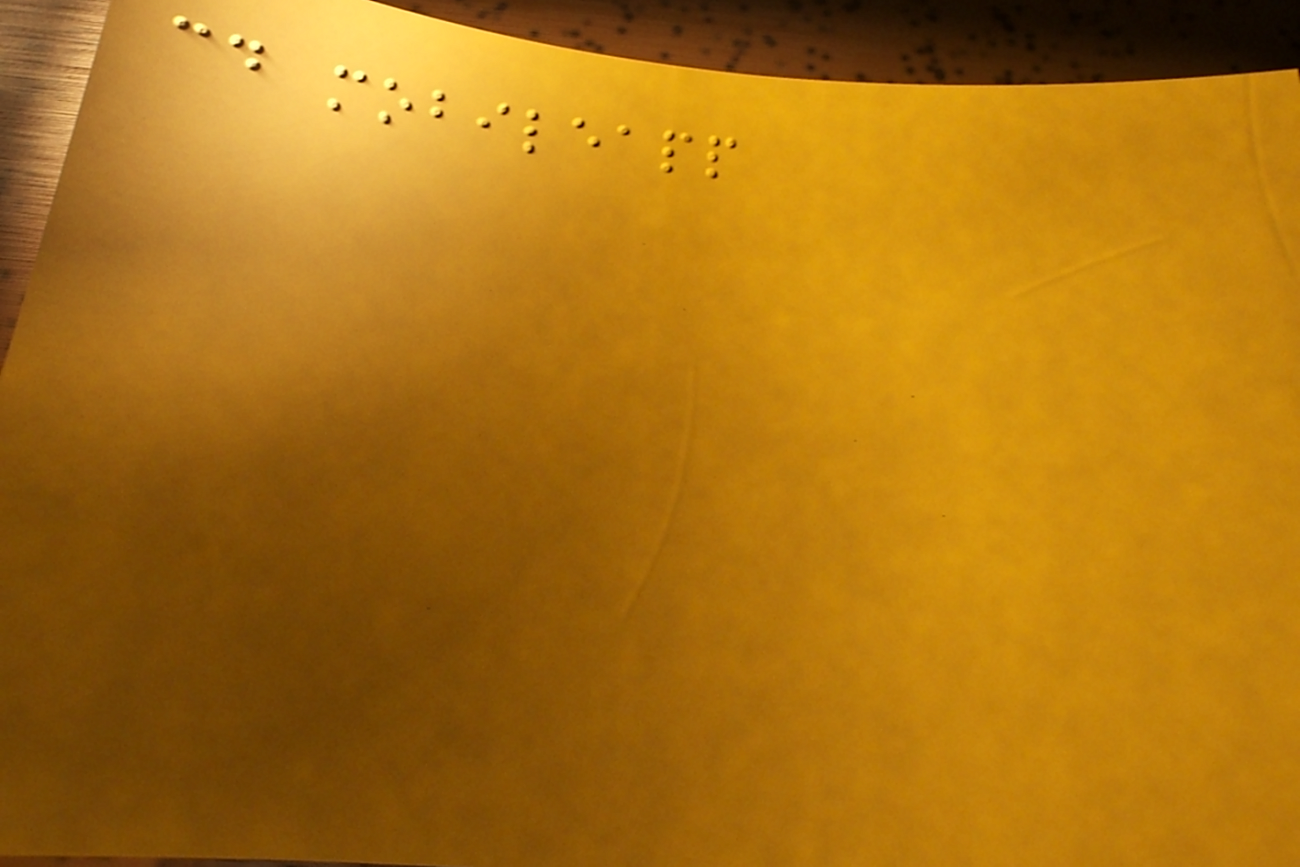cd mobileapp
